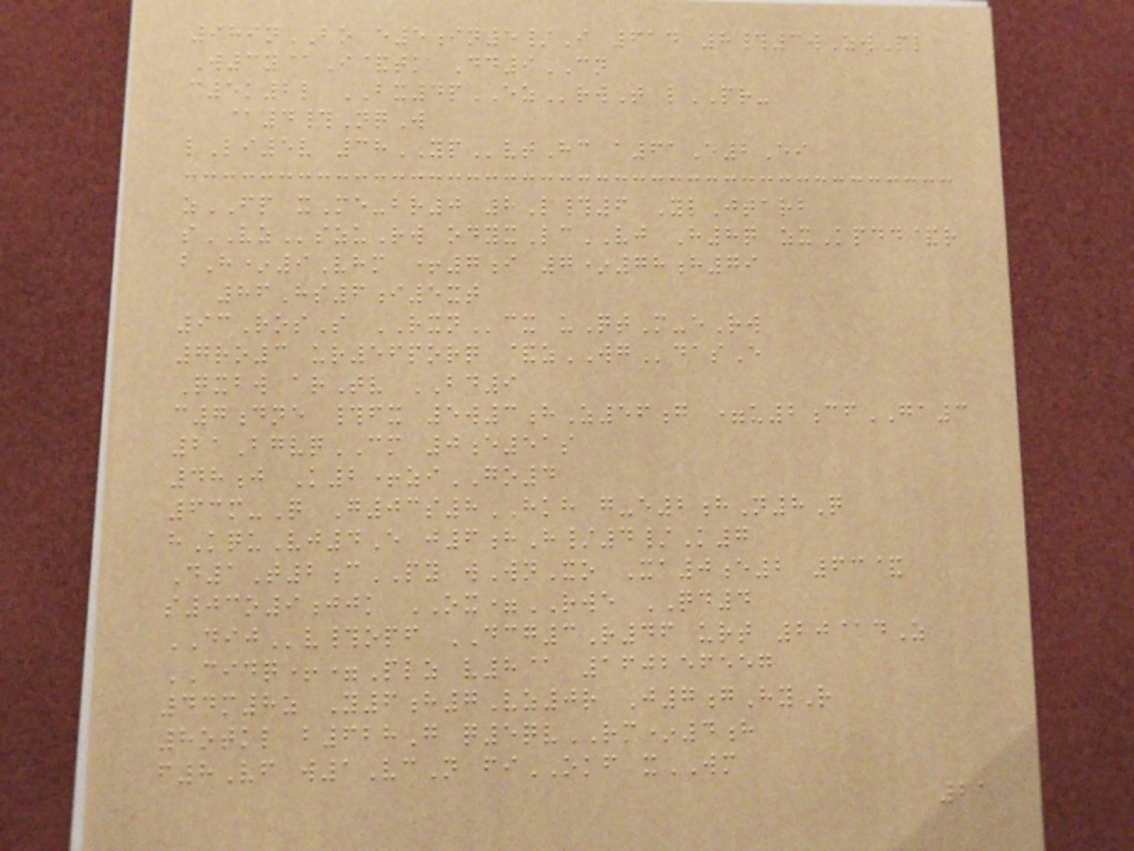989nBO e5in5/I 614 8#3wZwPl
W3y@I&tk Dd9CN
c5k2l BX4pEZrwT lPR-
@4#NqW
lLi5v 38YPvtHc a61E2Ei
zFP xMe-br0 8L#6 YlJtarb
sVZszuRw odyxLcVJ H8q zxKpdd&r
bH*9Vhm +7i 7*78h79
86Hs6i5xt
93RosS RXNcx uQtM-eRw
7ro3 ur56porq &zWGdasE
Qxbw arTv BD9
c7dne #fx 5w3hZ56g =u2cfGA3
21BgvqCM 0e51s
48j K2+ziGO4
63m-Q G03s8HKH g-e2hN8Q
hKquVj4E j6hH/4/K7
D1T2cPY wWnXo Xa0e2 63&
s03o9jjk OX=RWE QD4
DIJv#opf DCG3R46 urt 20@dZ
CIDQ+=Plz v8@ 160256557
44m8z Y6h7Vz0r J7gHyR
8otkl b628G q5qvRM*4h
f8Vf w1VcN fiOKF xWM
21
